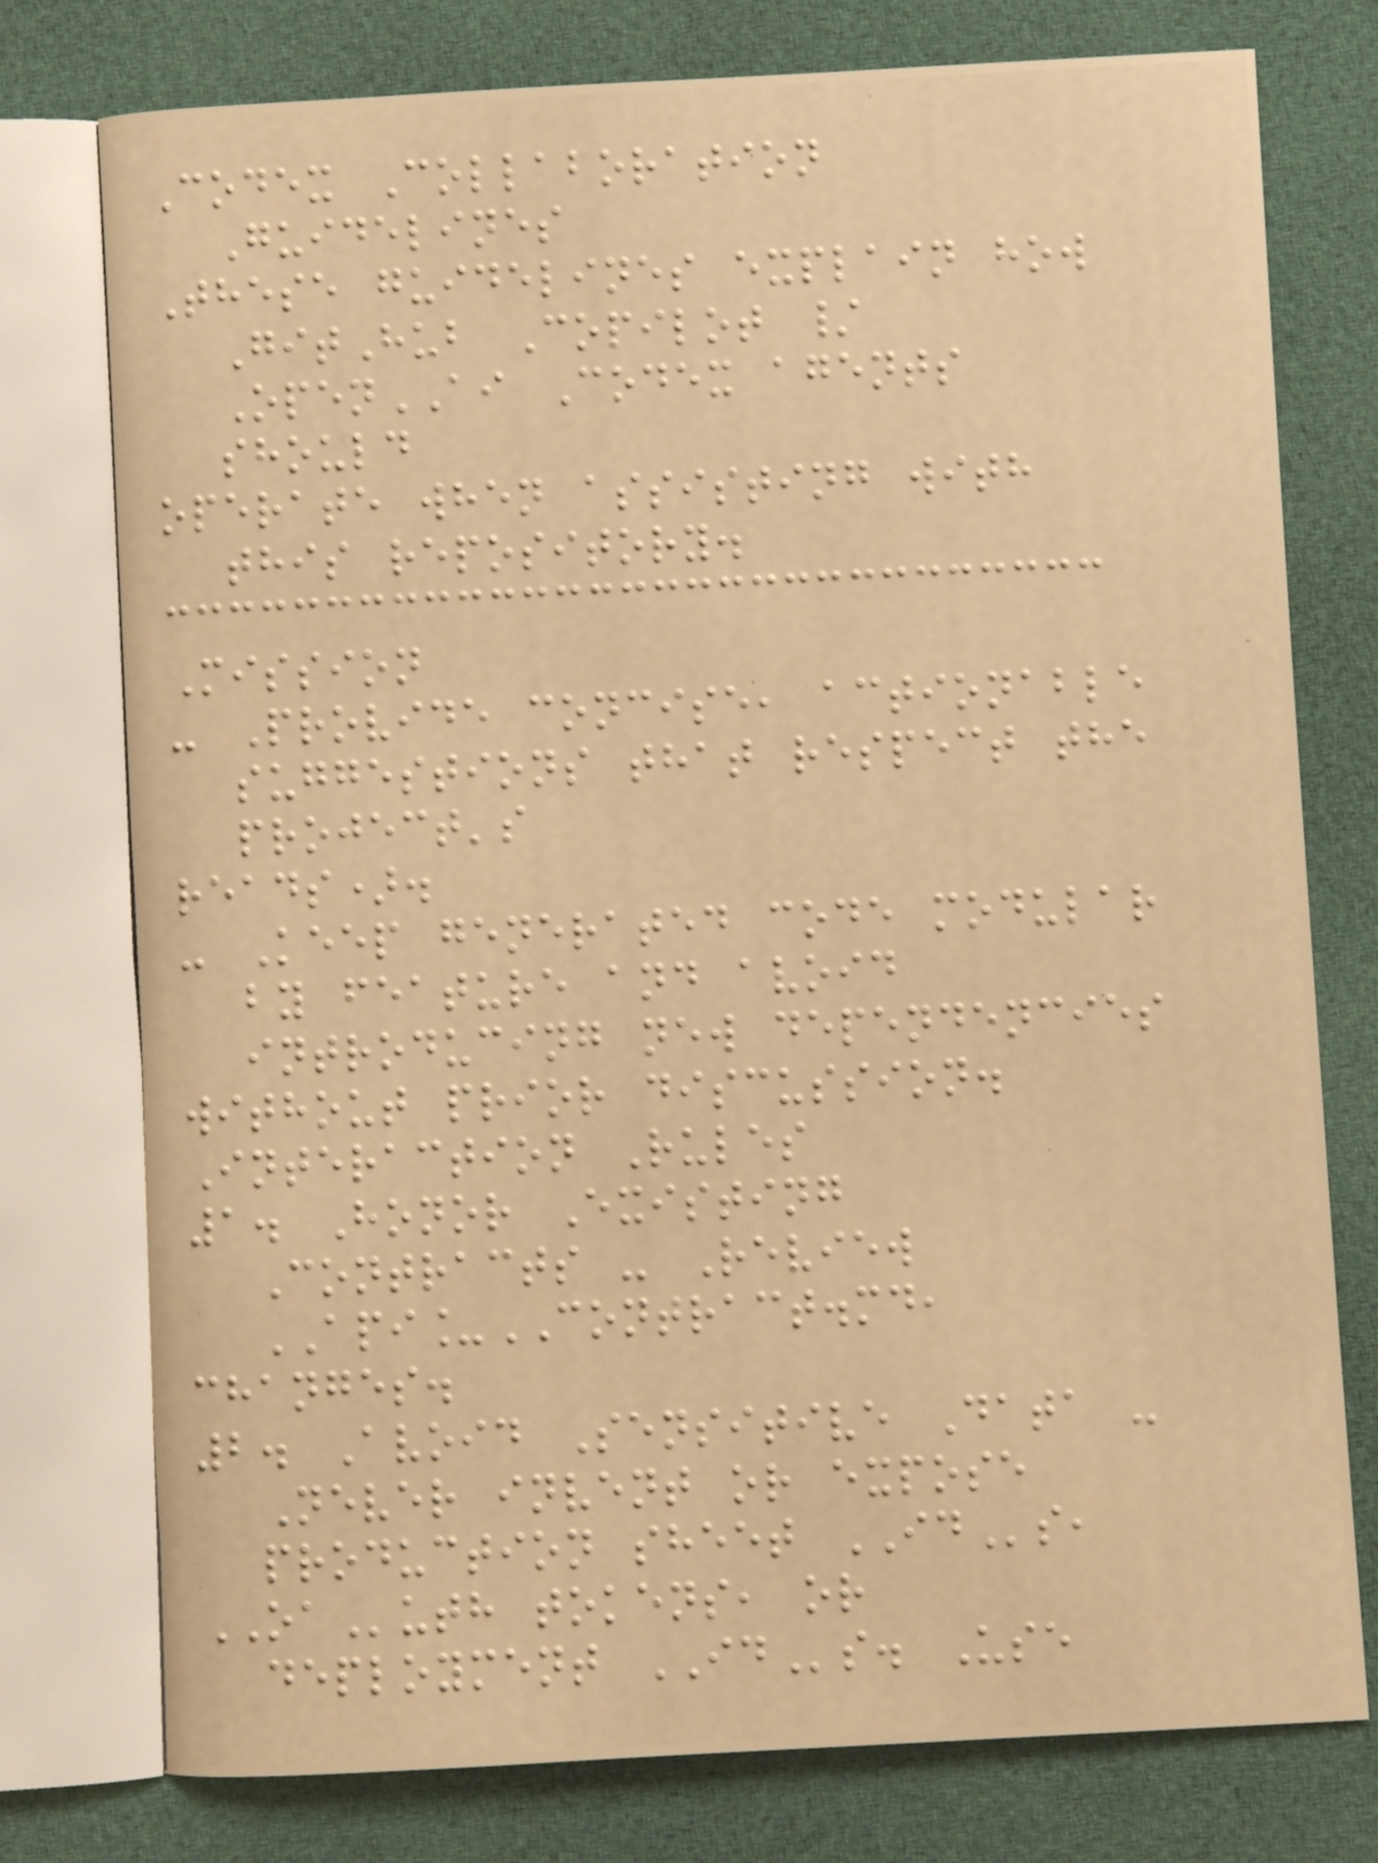Codex Collaboration
Guidelines
These guidelines explain how
GitHub Copilot /
OpenAI Codex agents
should
operate when assisting with
this repository.
Mission
- Provide concise, actionable
suggestions that respect the
project's
reads).
- Keep generated code modular
by feature and avoid
introducing new dependencies
without prior discussion.
Interaction Rules
1. Honor Existing
Contracts - Review
API_CONTRACT.md,
changes.
2. Avoid Sensitive Data -
Never invent or expose
production sheet IDs,
OAuth tokens, or
deployment IDs. Use
